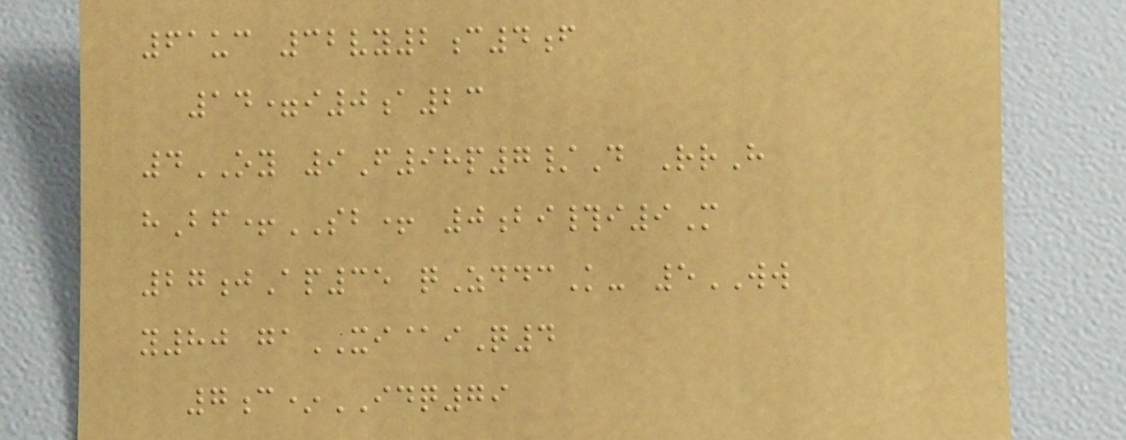61uc 32vy2c4f
14=i0a23
4OY 9F98p7/D RrH
hBf+SB+ 0bi#i9M
27jAp35 qZddcK- 5WW
y80 gaXI@iQ4
7c*IDQ79
